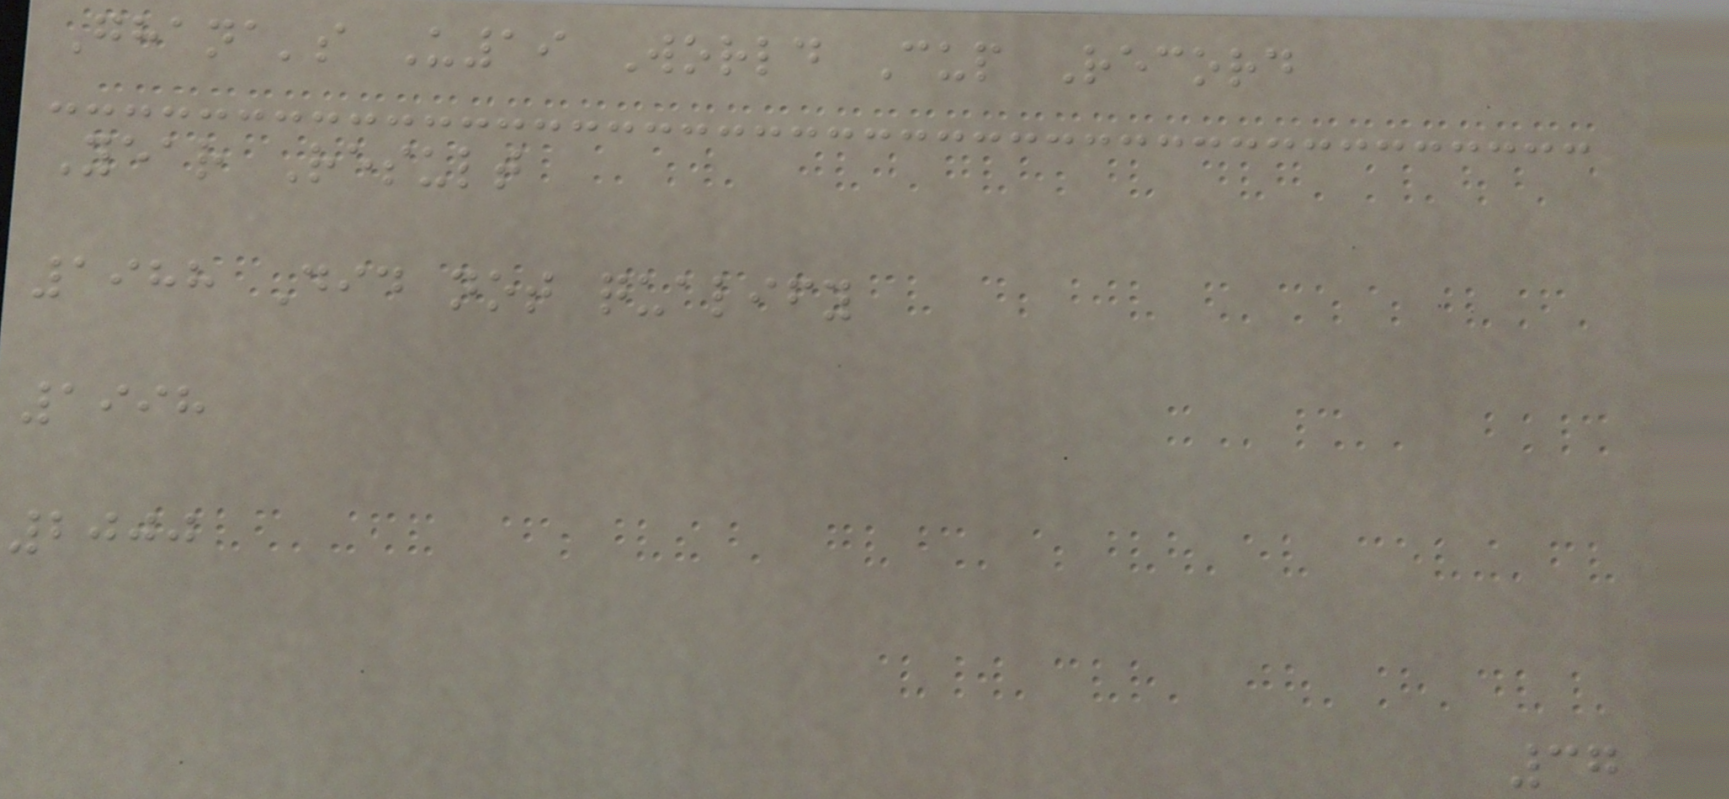Ghana's U19 World Cup Record
Year Result
1988 Did not qualify
1998
2000
37
